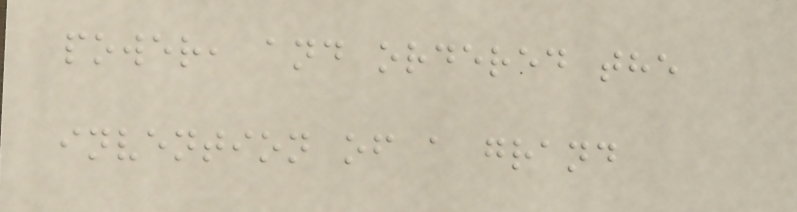power, and ordered the
invention of a grand
